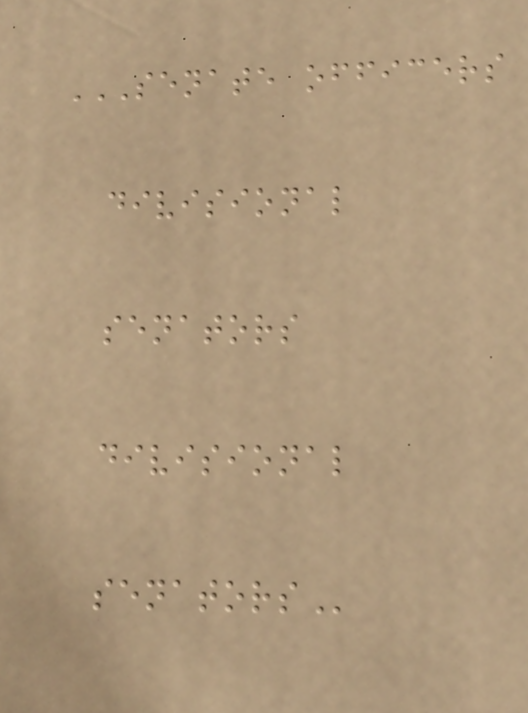SENATE OFFICERS
DIVISIONAL
SENATORS
DIVISIONAL
SENATORS
